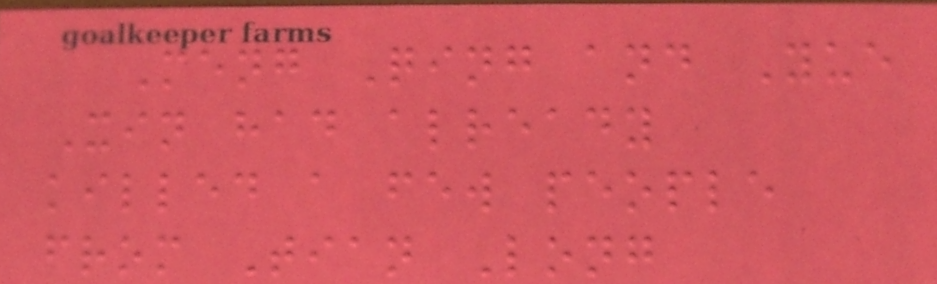Meng Qing and Yue
Xin had already
killed a few people
from Tian Long
